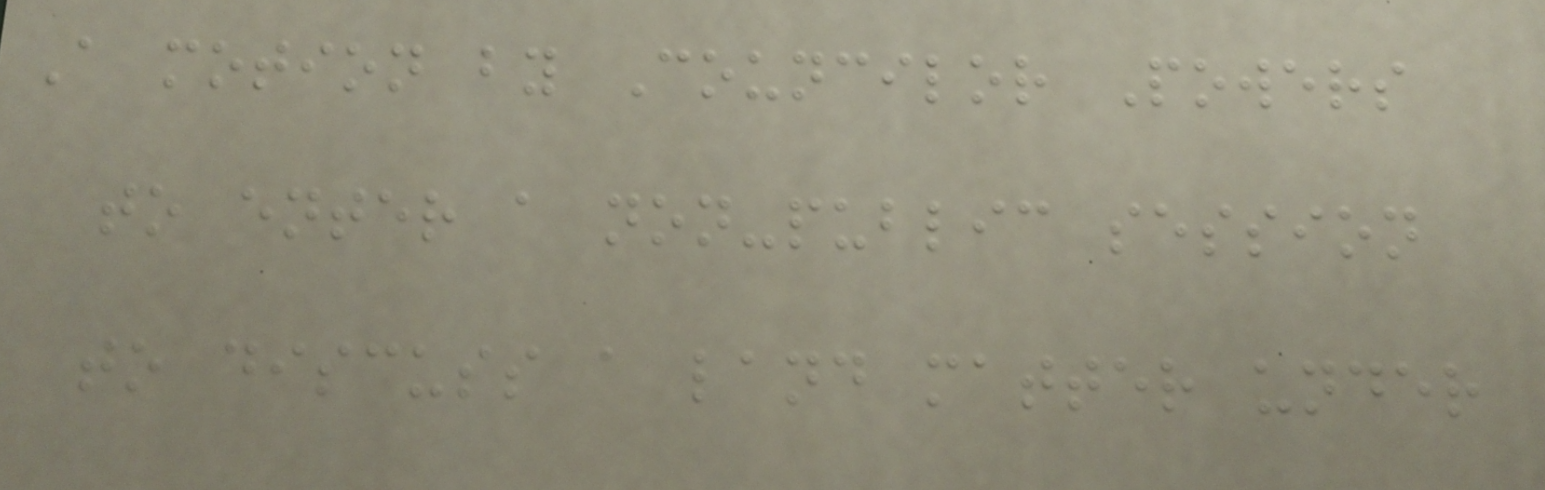A motion by Councilor Powers
to enter a non-public session
to discuss a land matter under
